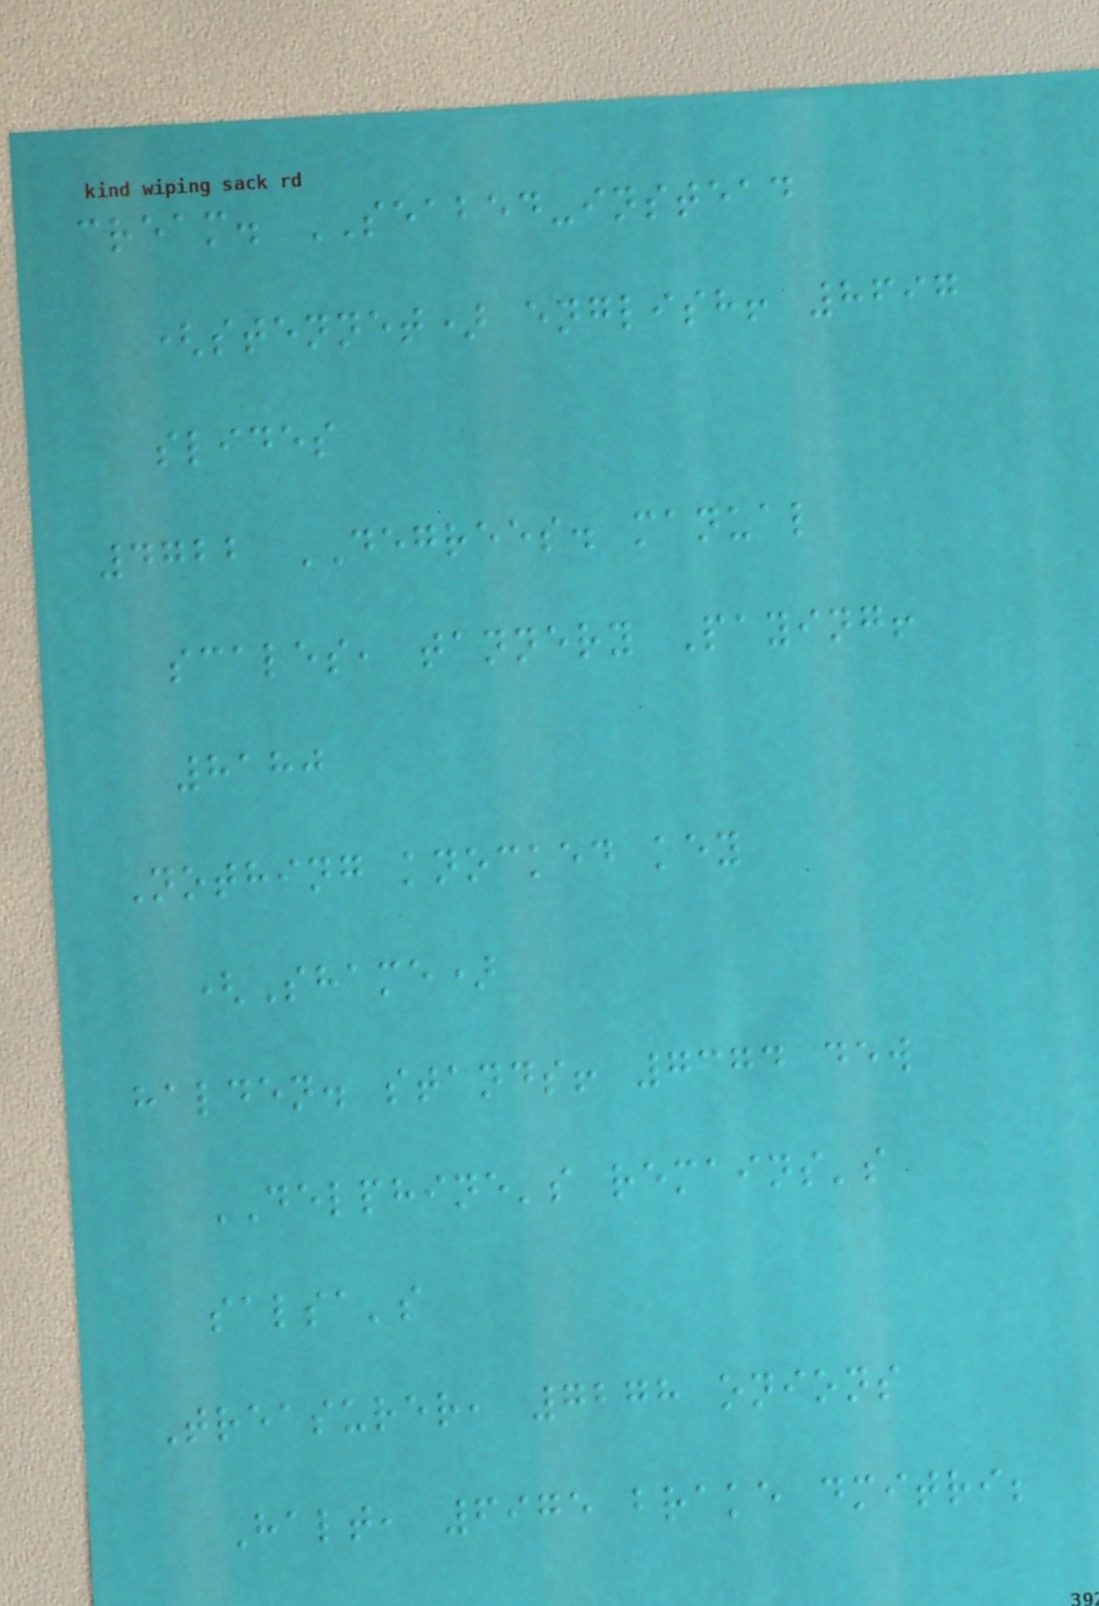cream. SEABED-instead
(stennet) english! 8697
slides
4722 DEGREES. manual
scales, tannery Paying!
8180
Nothing knocked key
(Shame)
halden. stands! 7374 dew
DELPHINE's remains's
salsa's
Treasurer, 7278 onions
Halt, 6975 brake dmitri;
